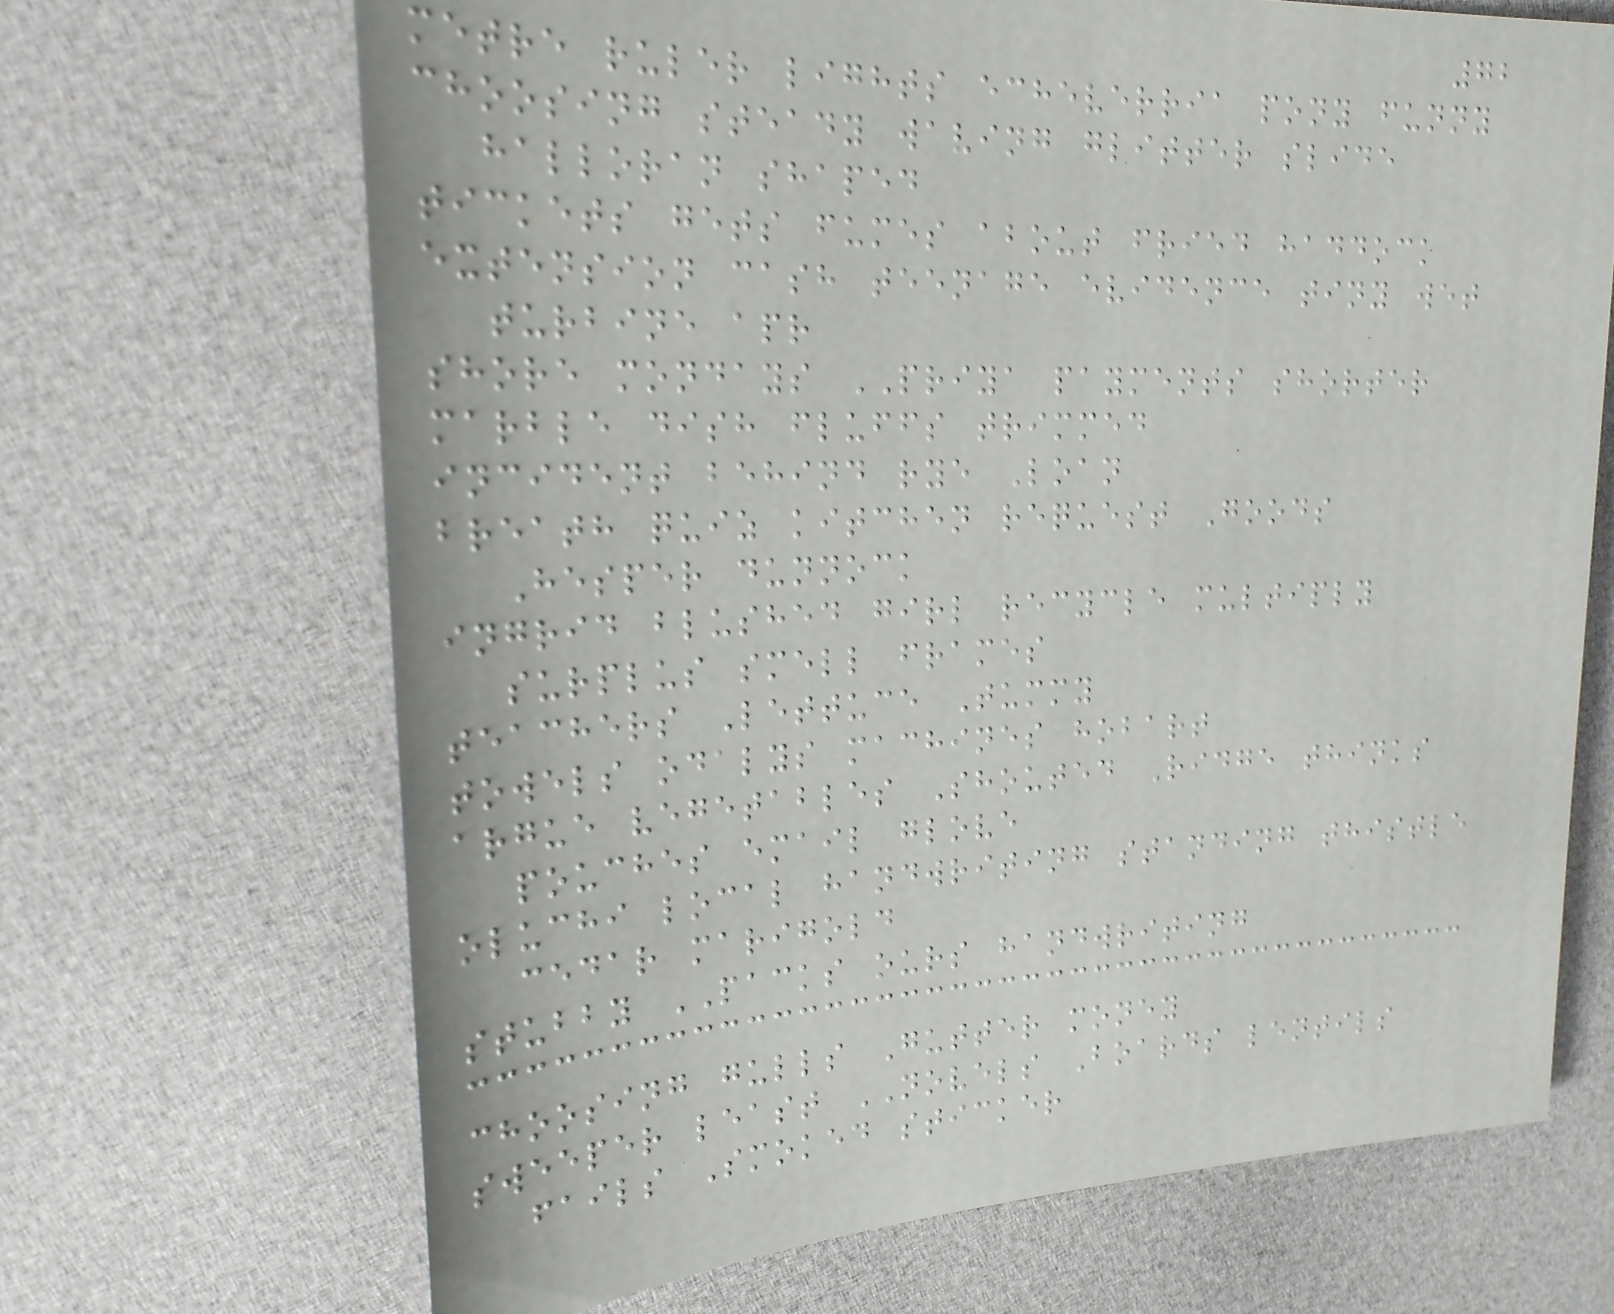72
metre ruler lights echeverria pony funny
choosing steady waving glitter slide
halloran shaped
tickets gets fumes about fried haddock
extension cash teenage evidence tiny wet
turbine apr
shore mondays PRIYA payments shorter
marble dish fluffs trimmed
incident behind rye Loan
breath quiz kitchen request Goods
Hesper dunnock
ingrid blushed girl recycle multiply
surplus smell frames
teachers Lettuce Tummy
towels odalys machines hobart
argue vegetables Shouted Ridge thinks
pouches email glove
oluchi local handwriting standing thistle
cedar marigold
stubby PACKS ours handwriting
choosing gulls Gutter money
sweeper least NOVELS Boards lentils
fails Smoked sticker
